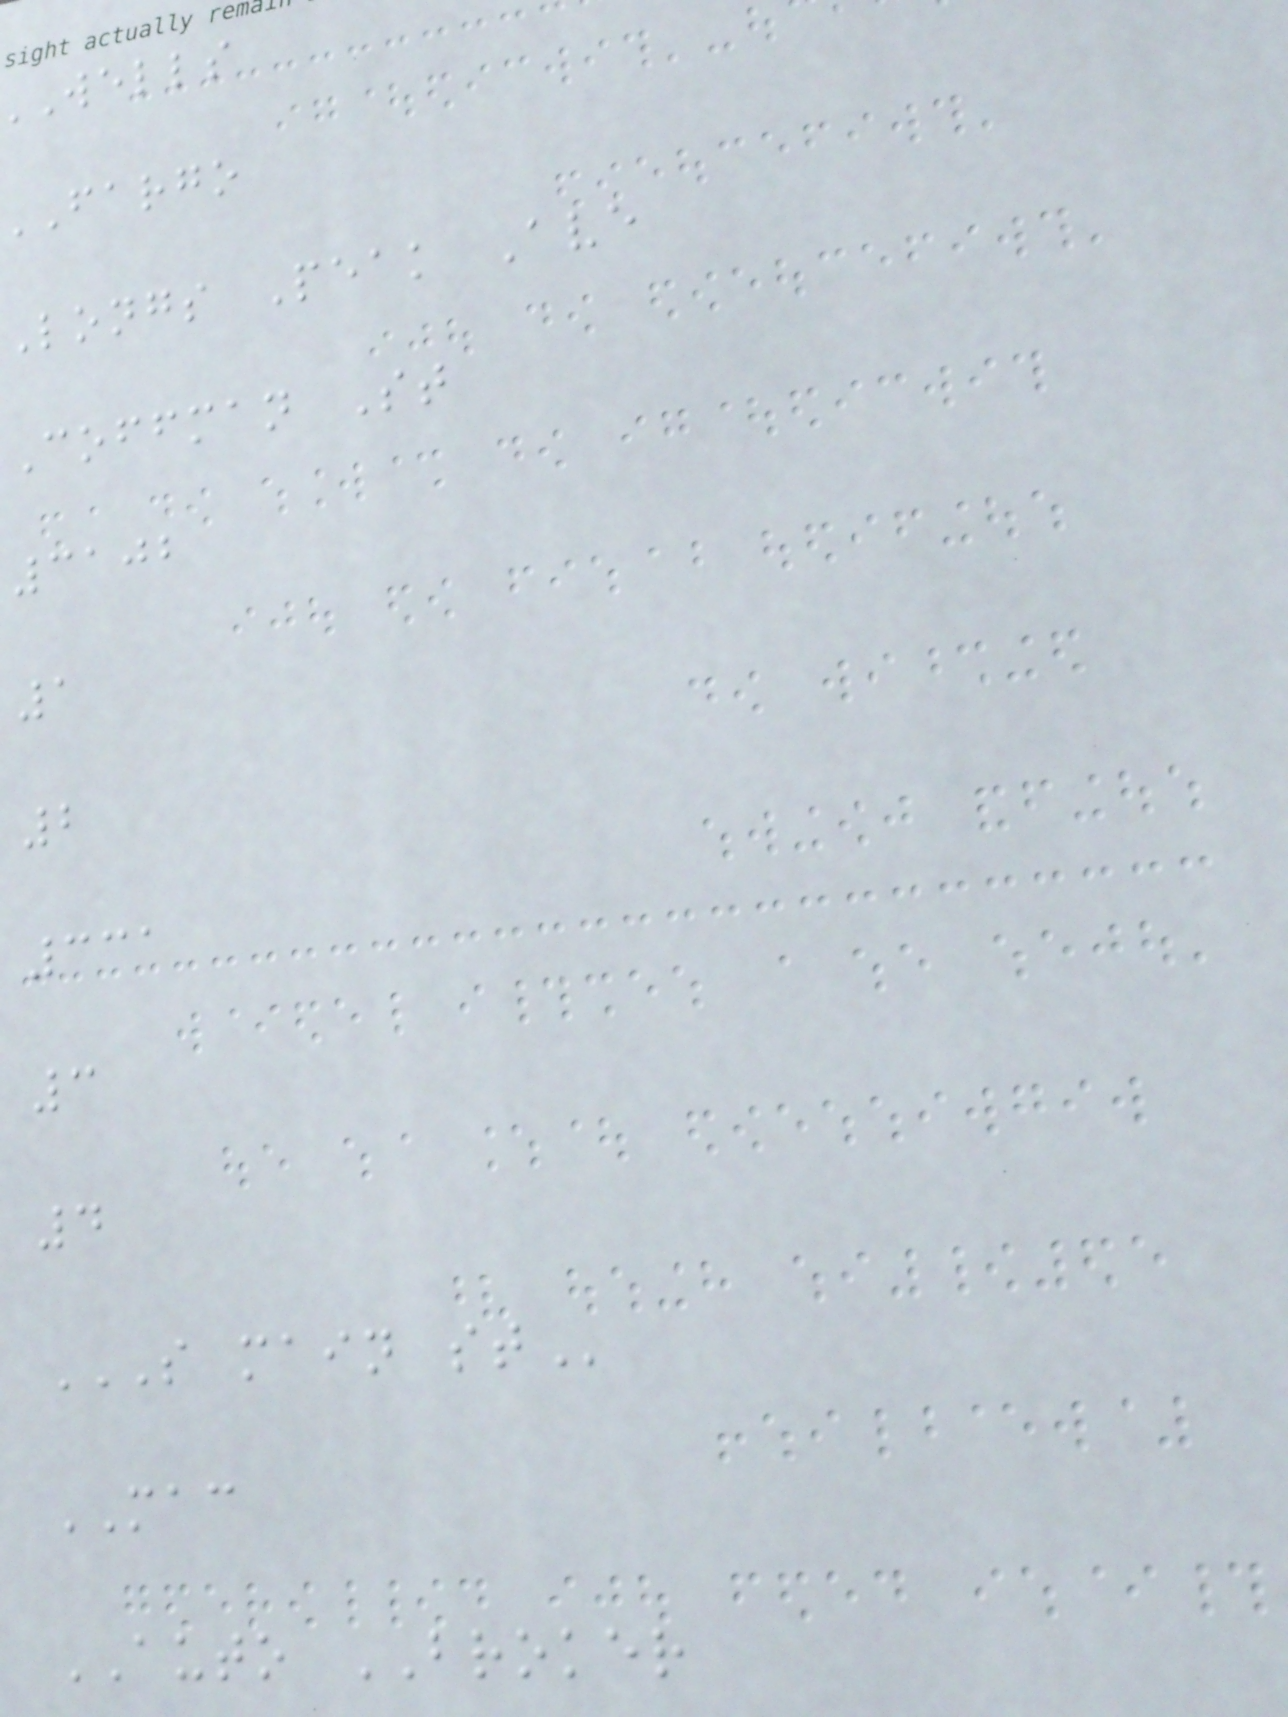wells
fargo
Longs Peak Ave
Coffman St
3102
1
2
331
3
4
S MAIN ST
MAC
AUTO BROKER
